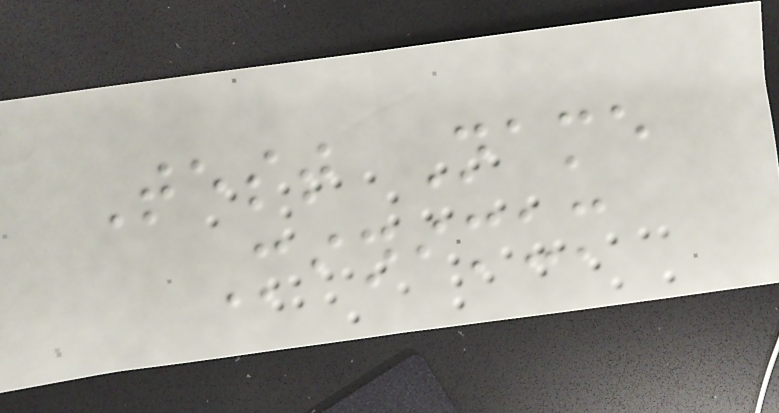Test Name
Minimum
